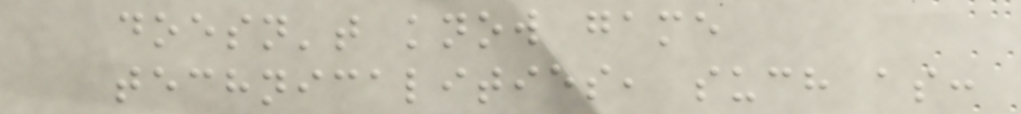doesn't know game
technicalities, such as:
